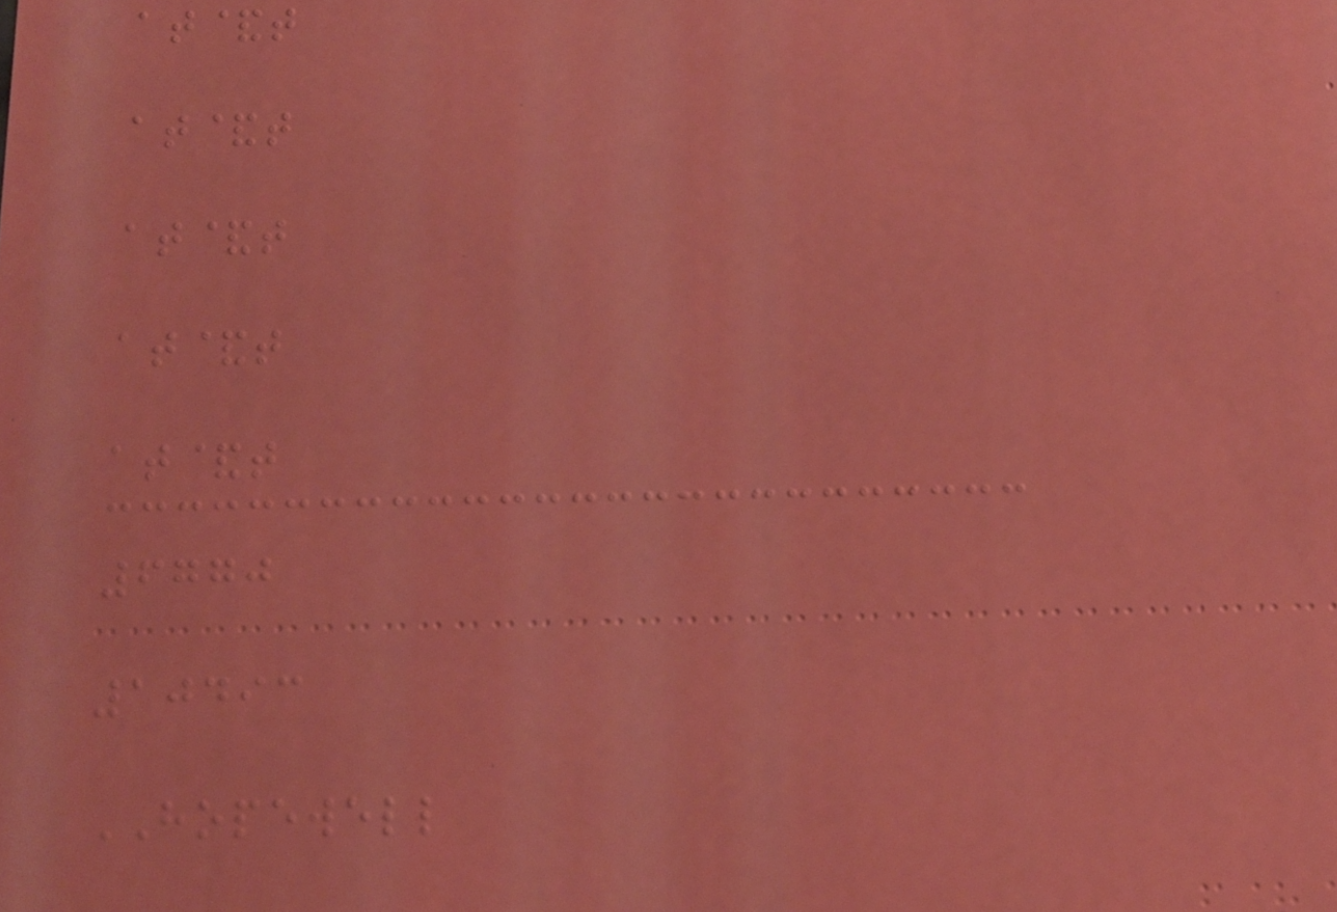at&t
at&t
at&t
at&t
at&t
6770
10493
HOPEWELL
